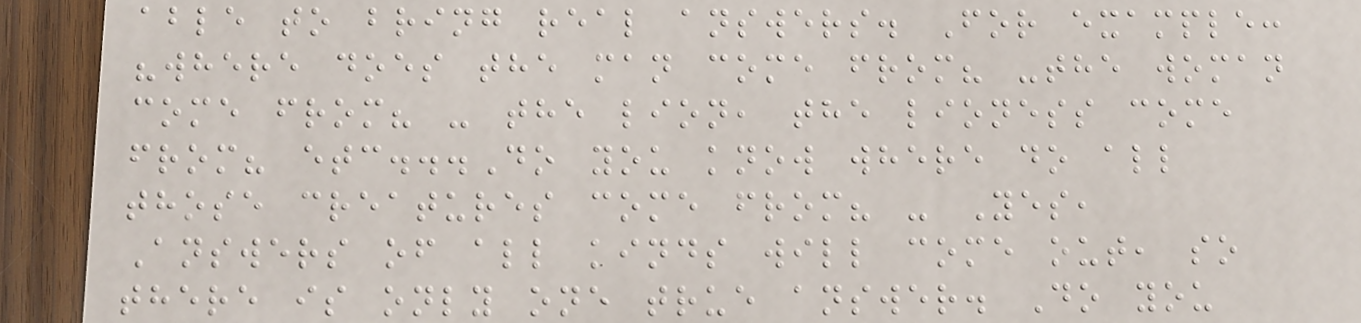able to bring real answers. For example:
"where does the man come from? -the woman
come from? - the lion, the lioness come
from? etc...Do you know where do all
those creatures come from? - Yes,
Answers of all kinds will come out, so
there is only one true answer. Do you
